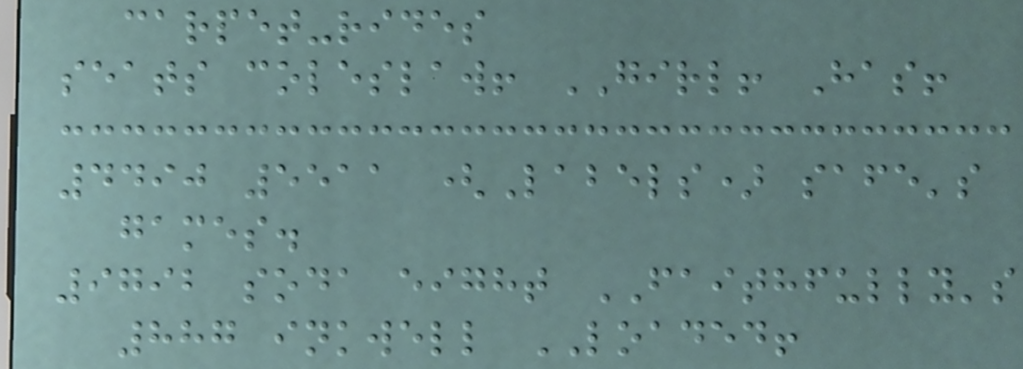carpet-rides
seats coleslaw! GIRL! Has!
4490 5511 (Labels) safe's
games.
9792 soda eight FAITHFULLY's
887 inkwell LOADED!
